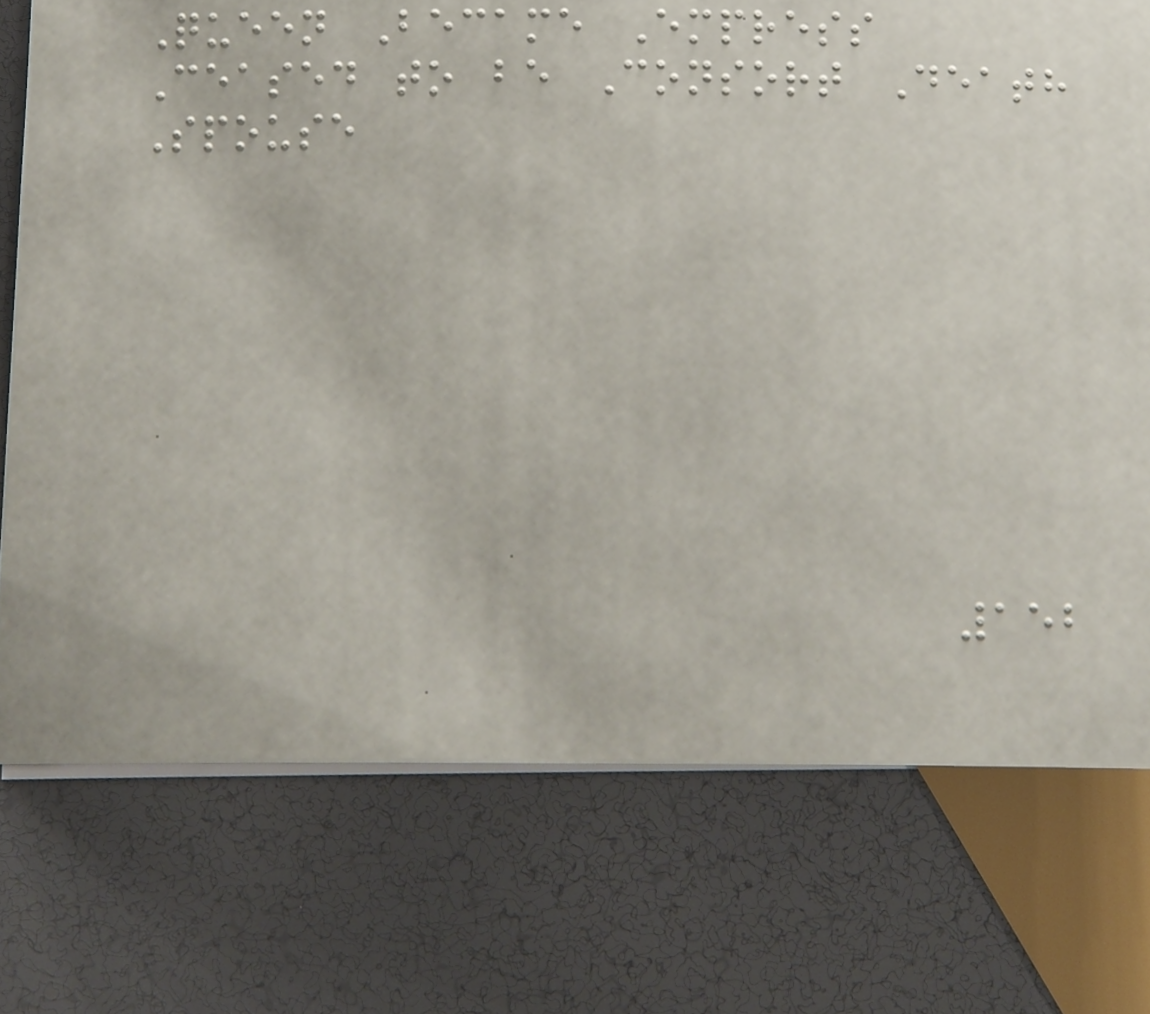Queen Became Empress
Ceased to be Consort Death
Spouse
152
